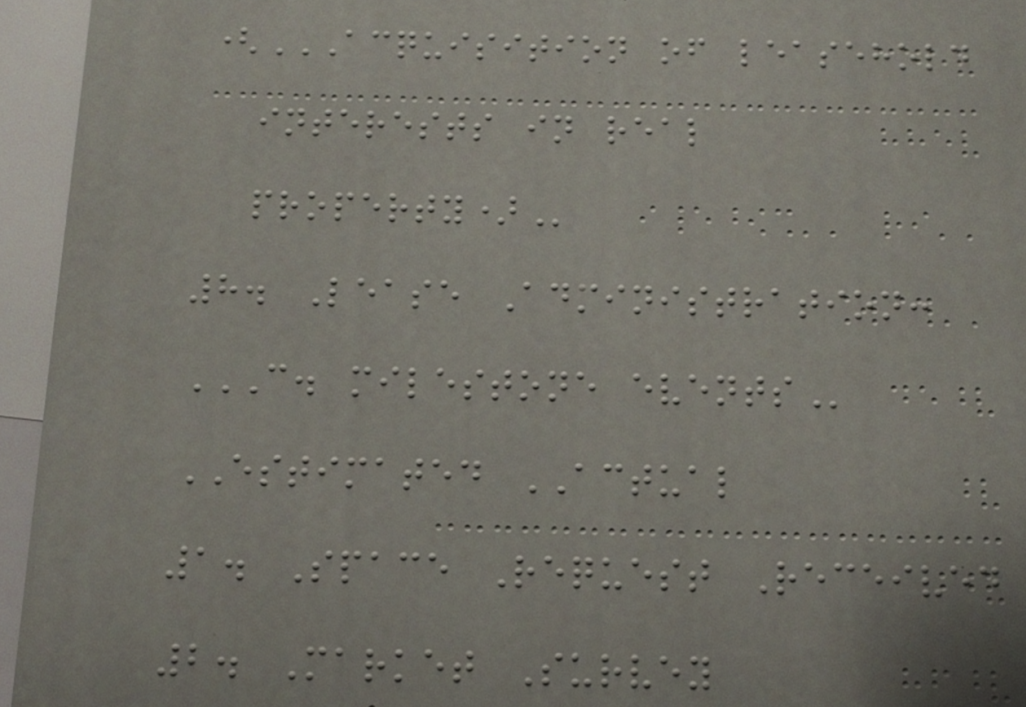(ACQUISITION OF LEASEHOLD
INTERESTS IN REAL
PROPERTY)
8. Lease Administration:
C. MILESTONE EVENTS
ESTIMATED ACTUAL
1. Space Request Received
2. Market Survey
